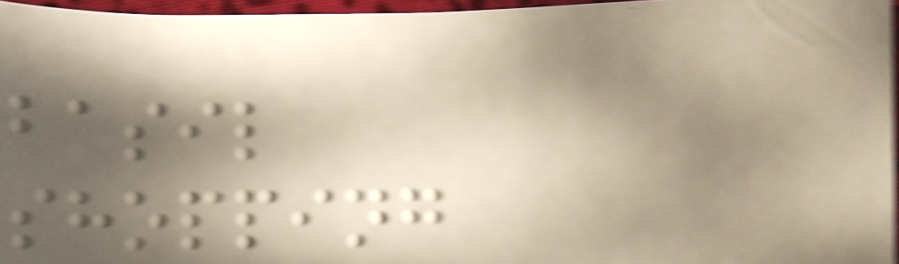basil
shopping
